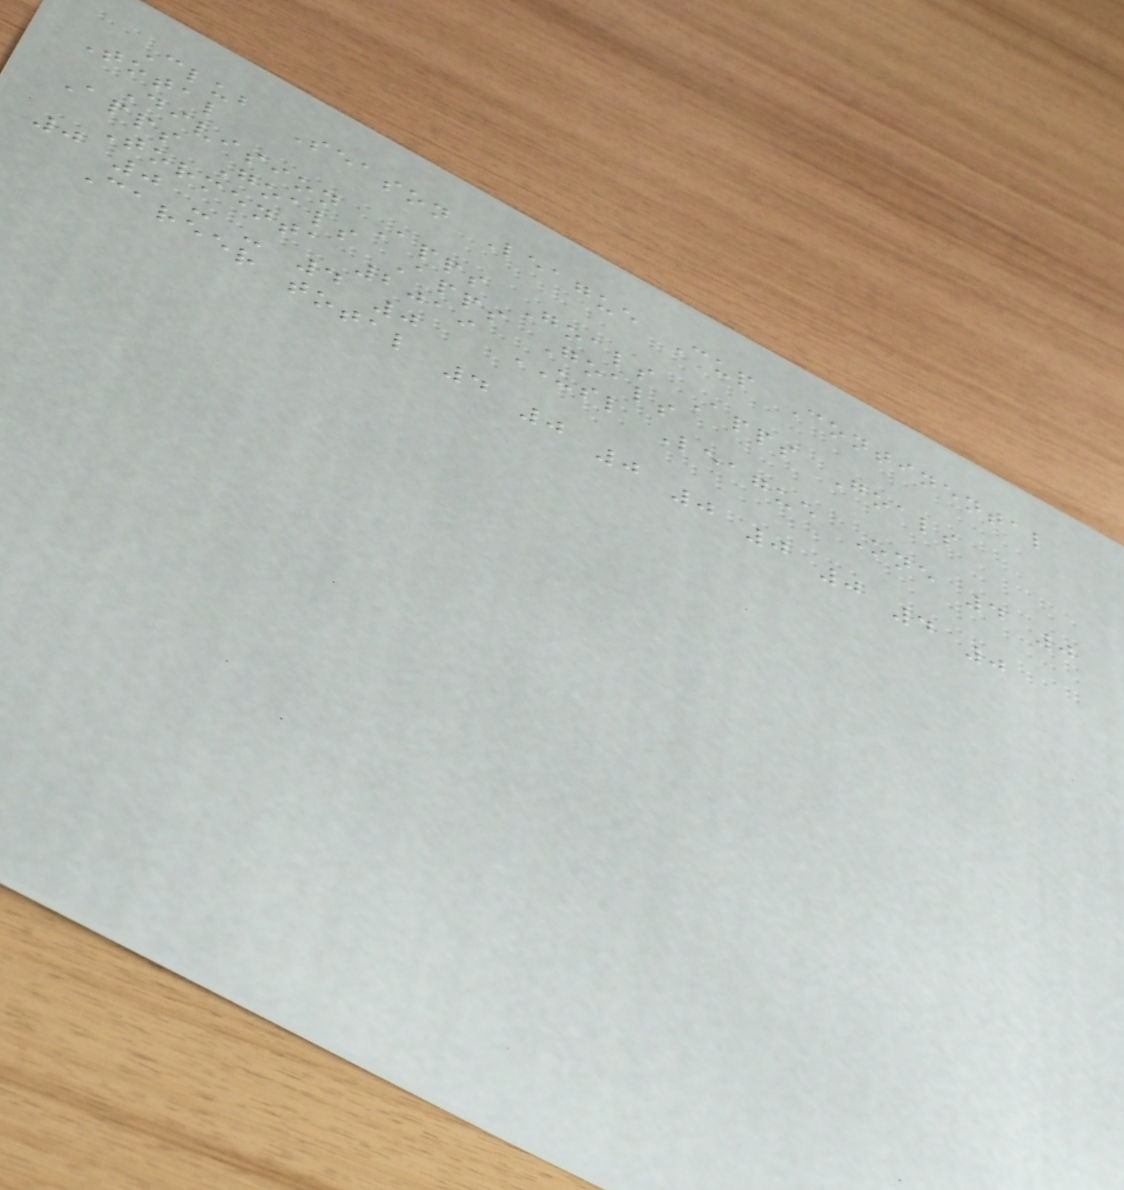Club Season League Cup Continental
Total
Division Apps Goals Apps Goals
Apps Goals Apps Goals
Tormenta 2019 USL League One 4 0
0 0 - - 4 0
Career total 4 0 0 0 0 0 4 0
